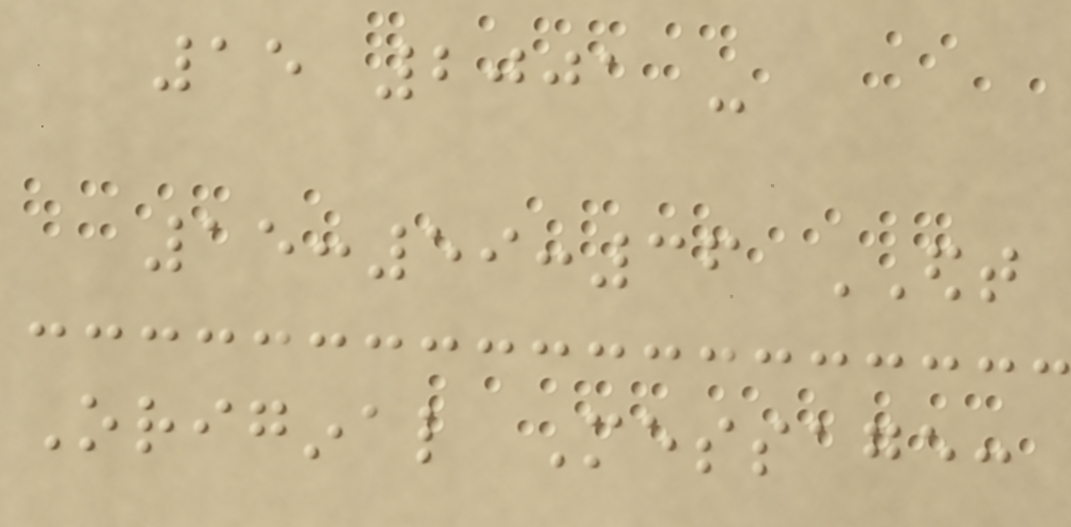15 2001 -
15:59:36 EDT
Original Message:
